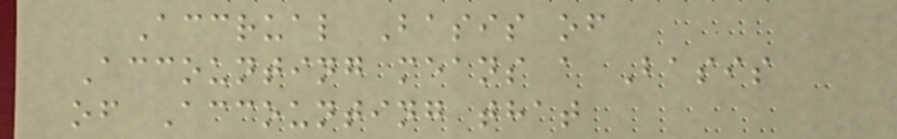Accrual Basis of
Accounting means a Basis
of Accounting that
